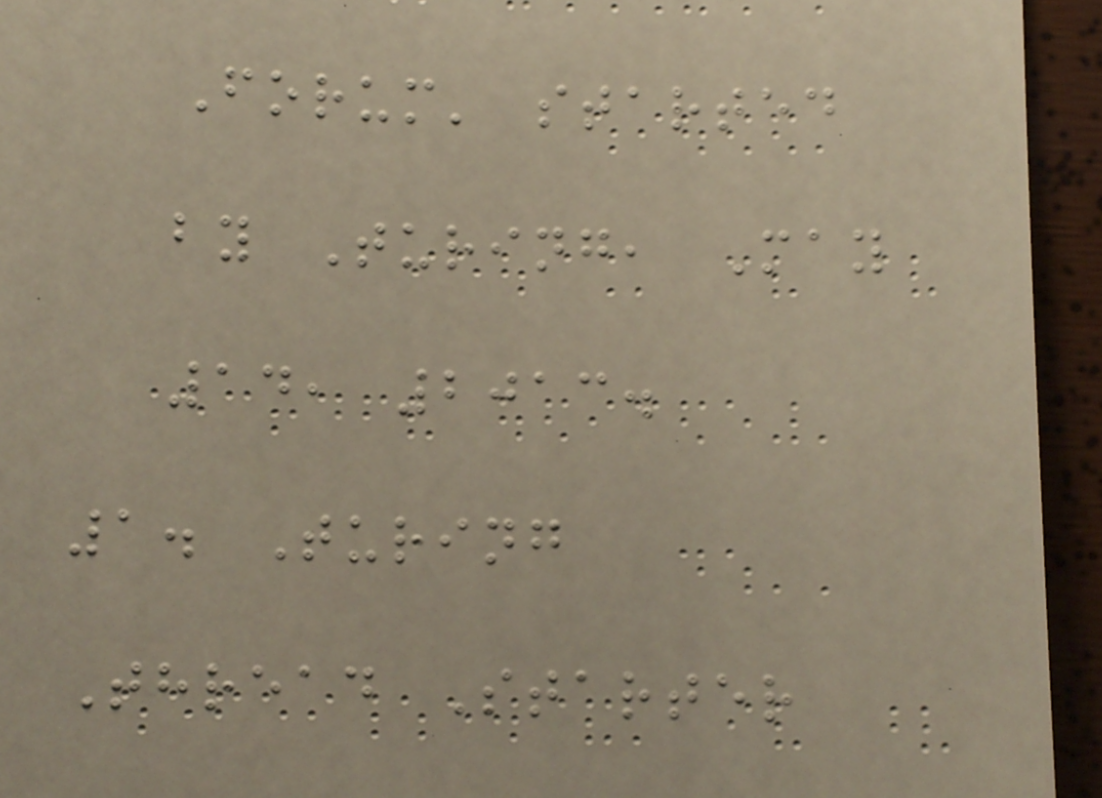Forum' started
by Turing, May
14, 2013.
1. Turing
Thread Starter
